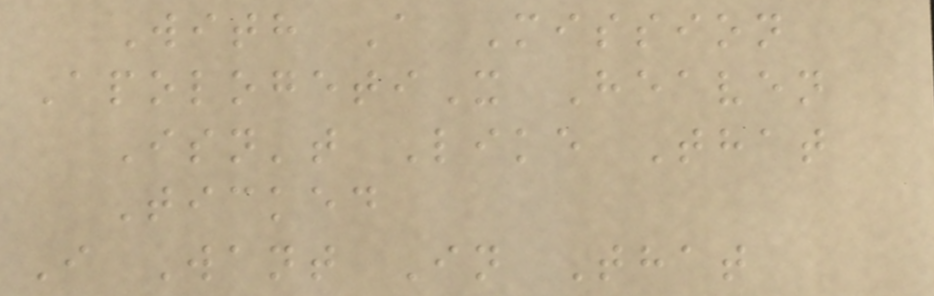With A Mission
ApologetiX Heaven
Isn't Like That
Ticked
I Want In That
